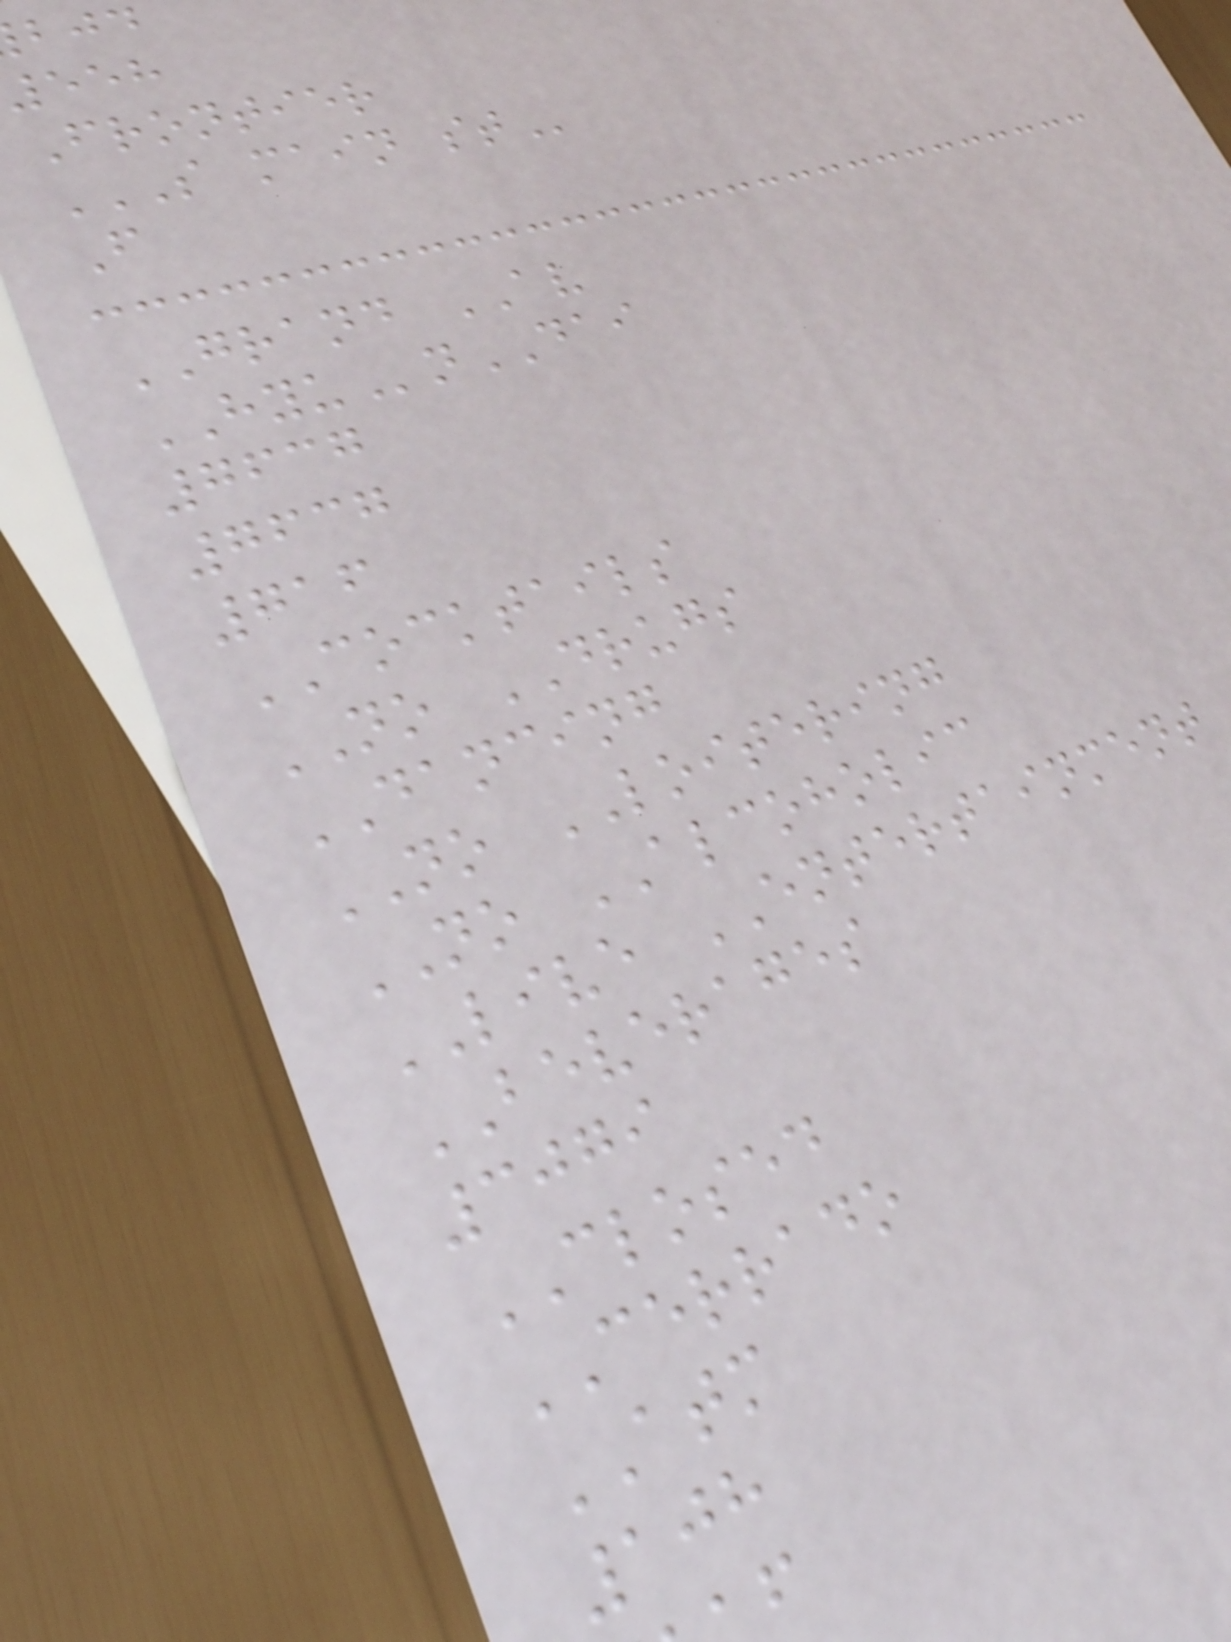Frontier
S MAIN ST
F
GRAND AV
HYUnDAI
7637
7637
716
COCKTAILS
NO DRUGS
DANCING
NO LOITERING
NO ALCOHOLIC
LIVE ENTERTAINMENT
BEVERAGES
3079
CLOSED
CERRADO
ATM
108
